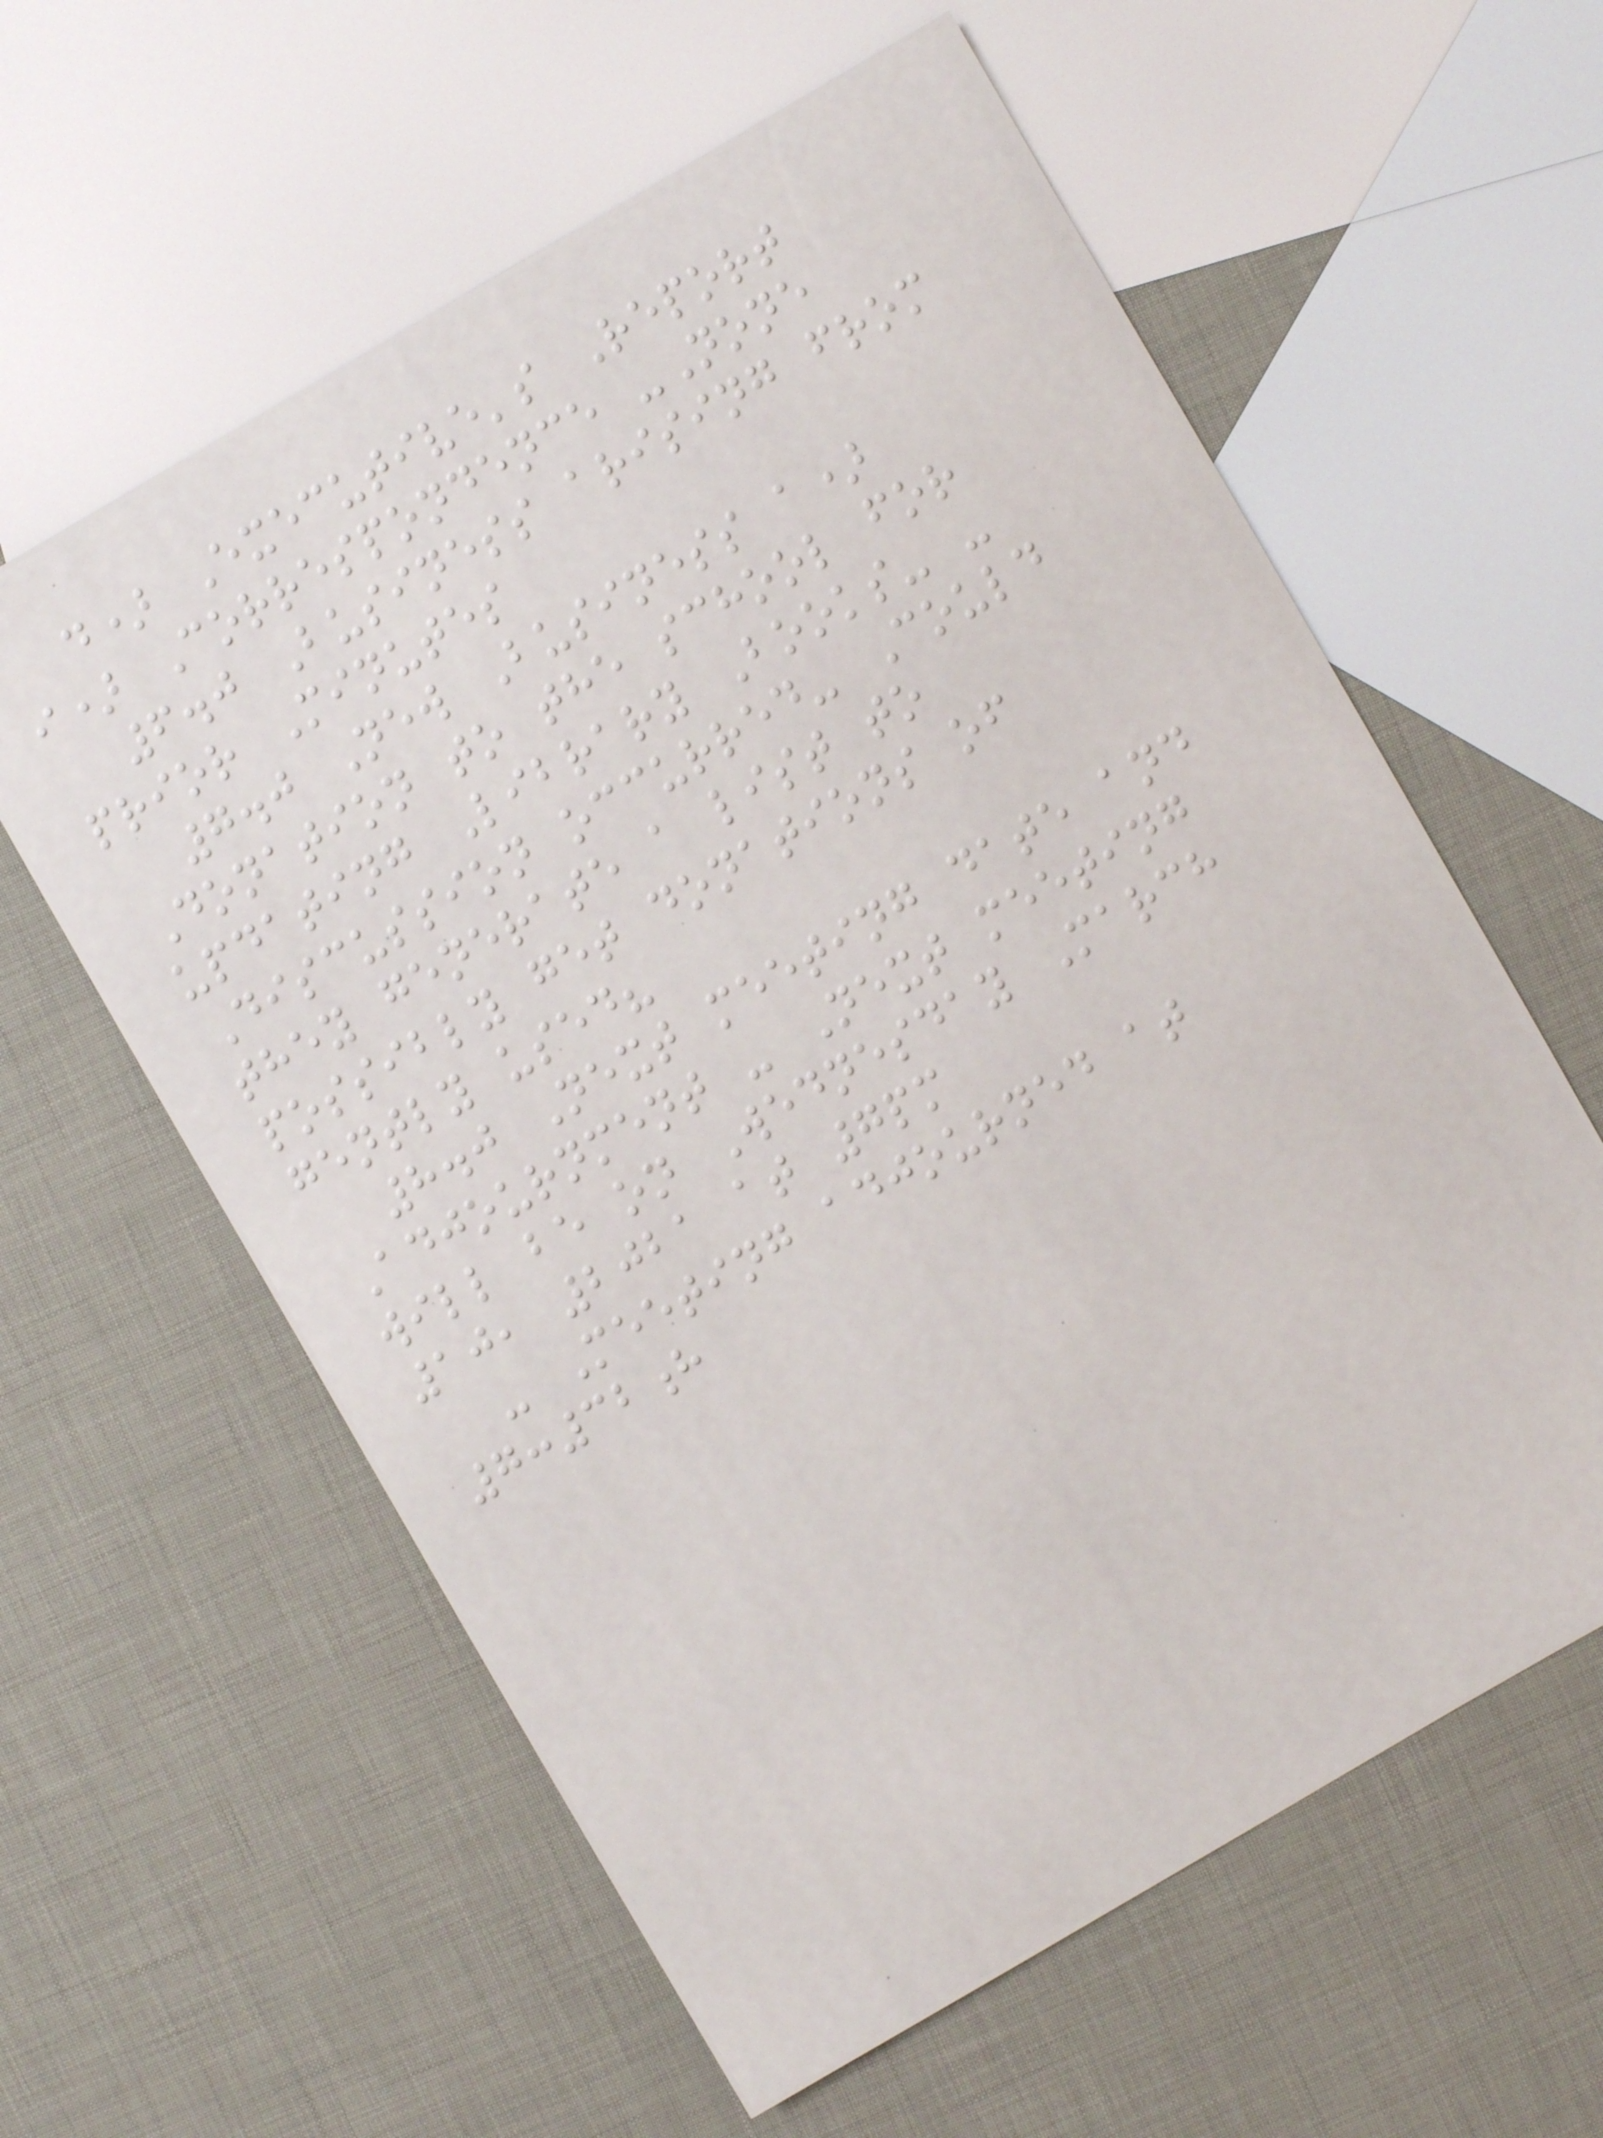d) Executive's Report
i) Correspondence -None
6.0 Business arising from
prior Minutes
7.0 New Business a)
Donation to the school for
updating Library Books- -
Discussion occurred- Could
they generate a list to
possibly get donations of
gently used?
8.0 Next meeting date and
Adjournment - Next meeting
will be on Wednesday March
10, 2021 at 7pm
- Meeting adjourned at
7:32h
